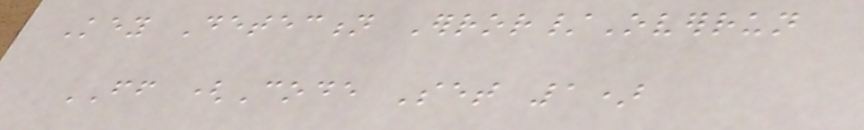Key Detection Error/Overrun
FF (Code Set 1)
